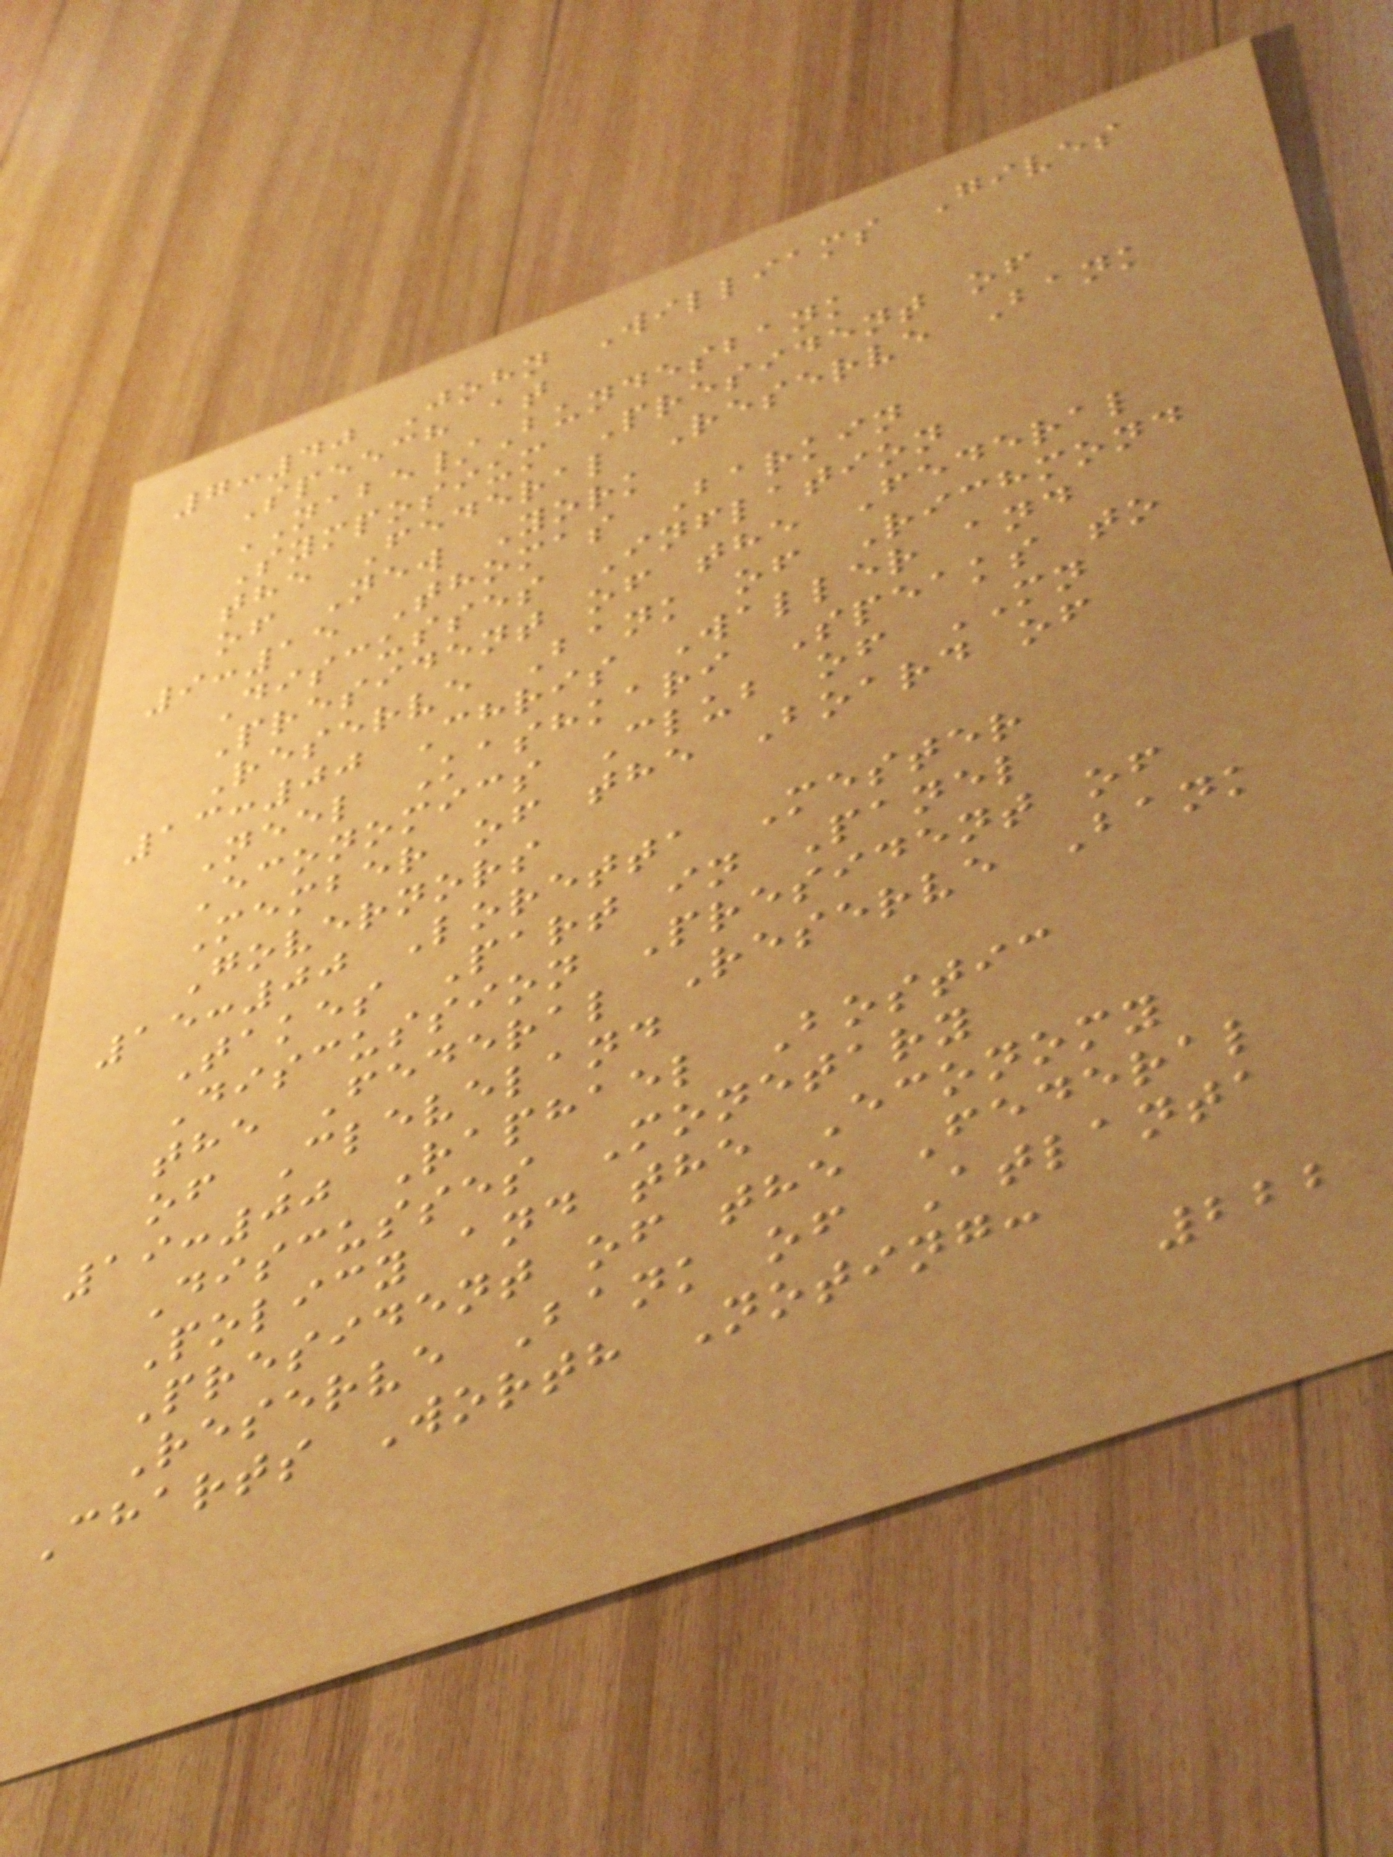7:40 John Williams Gives
Speech at
NABE/Bundesbank
Symposium President of
the Federal Reserve Bank
of New York
9:15 Thomas Barkin
Discusses Inflation
President of the Federal
Reserve Bank of Richmond
13:00 Chris Waller and
Neel Kashkari Speaks to
Economics Club of MN
Member of the Board of
Governors
15:00 Loretta Mester
Takes Part in Panel
Discussion President of
the Federal Reserve Bank
of Cleveland
19:00 Raphael Bostic
Discusses Monetary
Policy and the Economy
President of the Federal
Reserve Bank of Atlanta
Charts Worth Noting:
222
